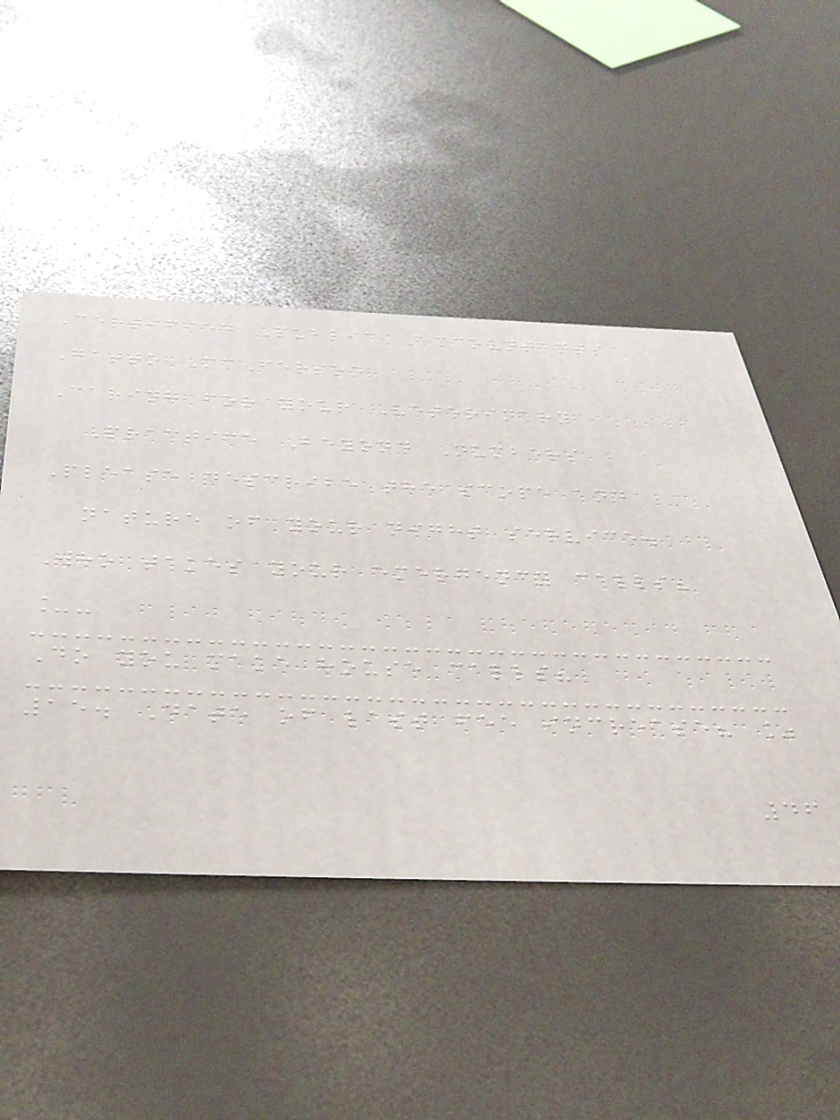Certified Public Accountants
Gatto McFerson
Caring for your Veterinary
Practice Beyond Numbers
Please describe the scope and
nature of your night service.
Who takes your emergency calls?
_-
Do you make house calls?
15. Date of last fee increase? %
46
